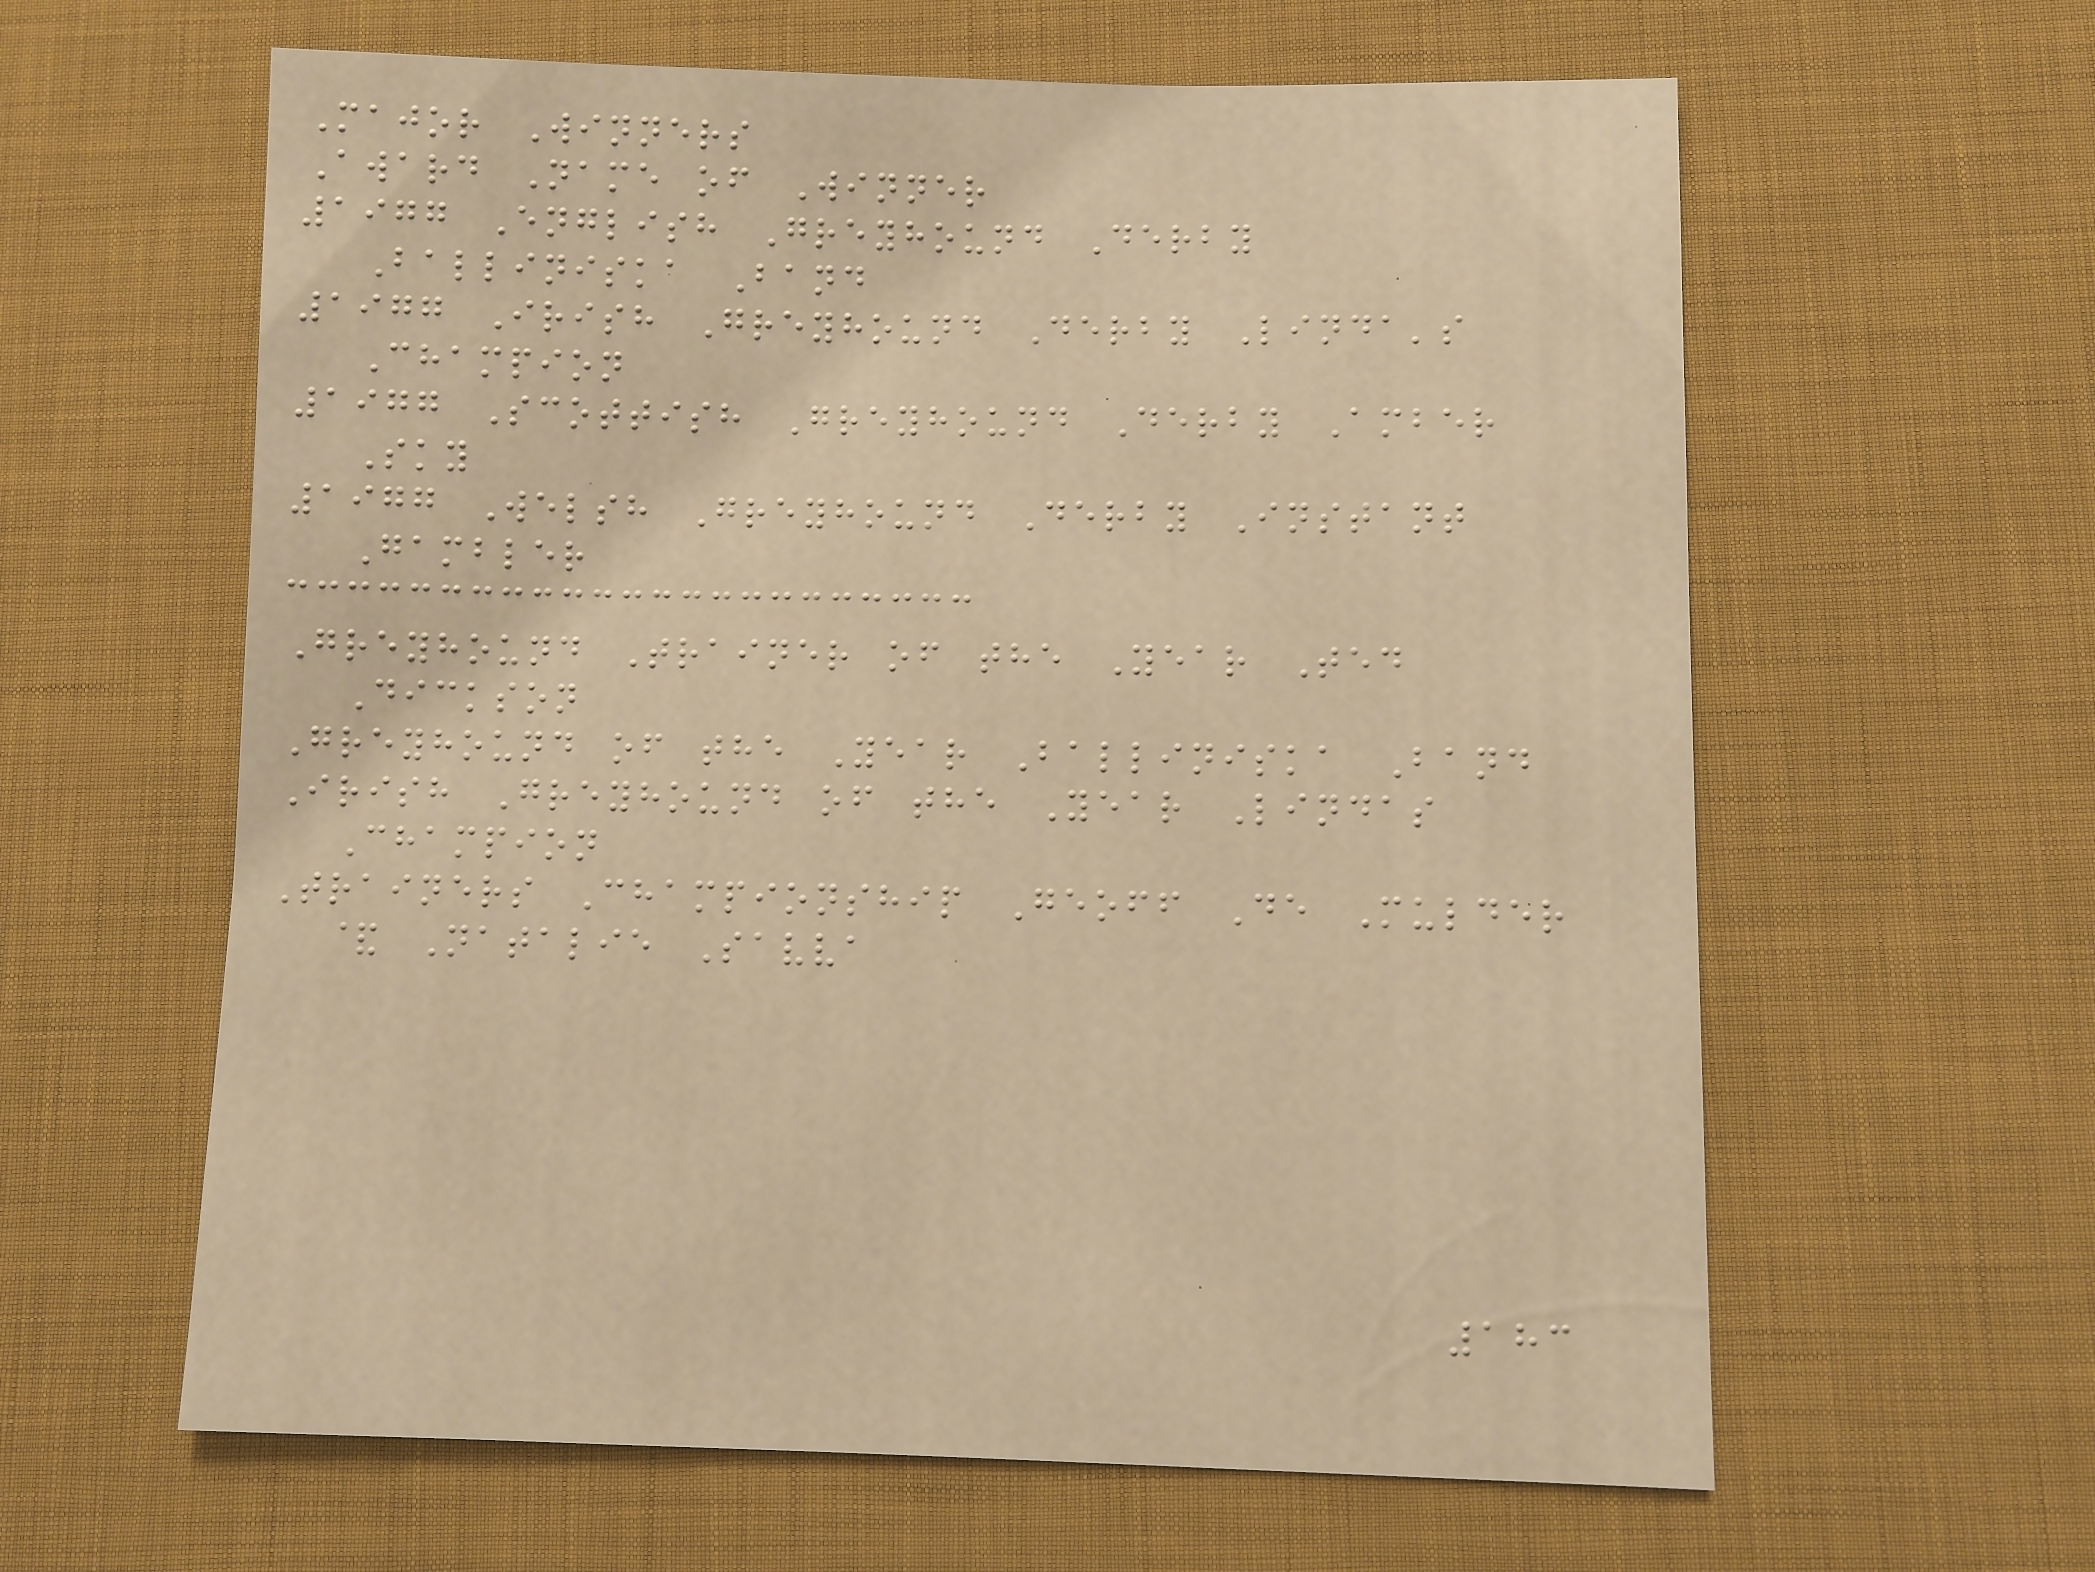Major Winners
Award Name of Winner
1977 English Greyhound Derby
Balliniska Band
1977 Irish Greyhound Derby Linda's
Champion
1977 Scottish Greyhound Derby Amber
Sky
1977 Welsh Greyhound Derby Instant
Gambler
Greyhound Trainer of the Year Ted
Dickson
Greyhound of the Year Balliniska Band
Irish Greyhound of the Year Lindas
Champion
Trainers Championship Geoff De Mulder
& Natalie Savva
183
